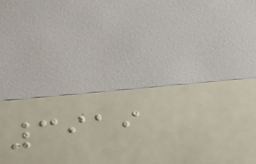3919
